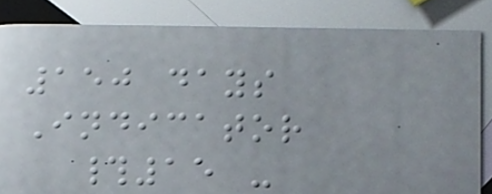150 days
Indicator
#15 -
